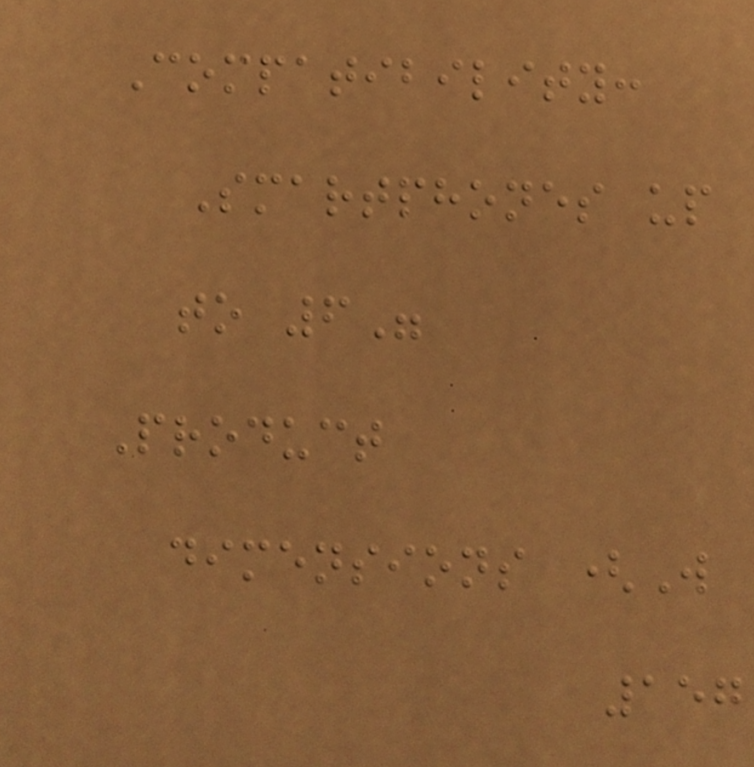Compatibility:
Smartphones up
to 6"
Product
dimensions (W
157
